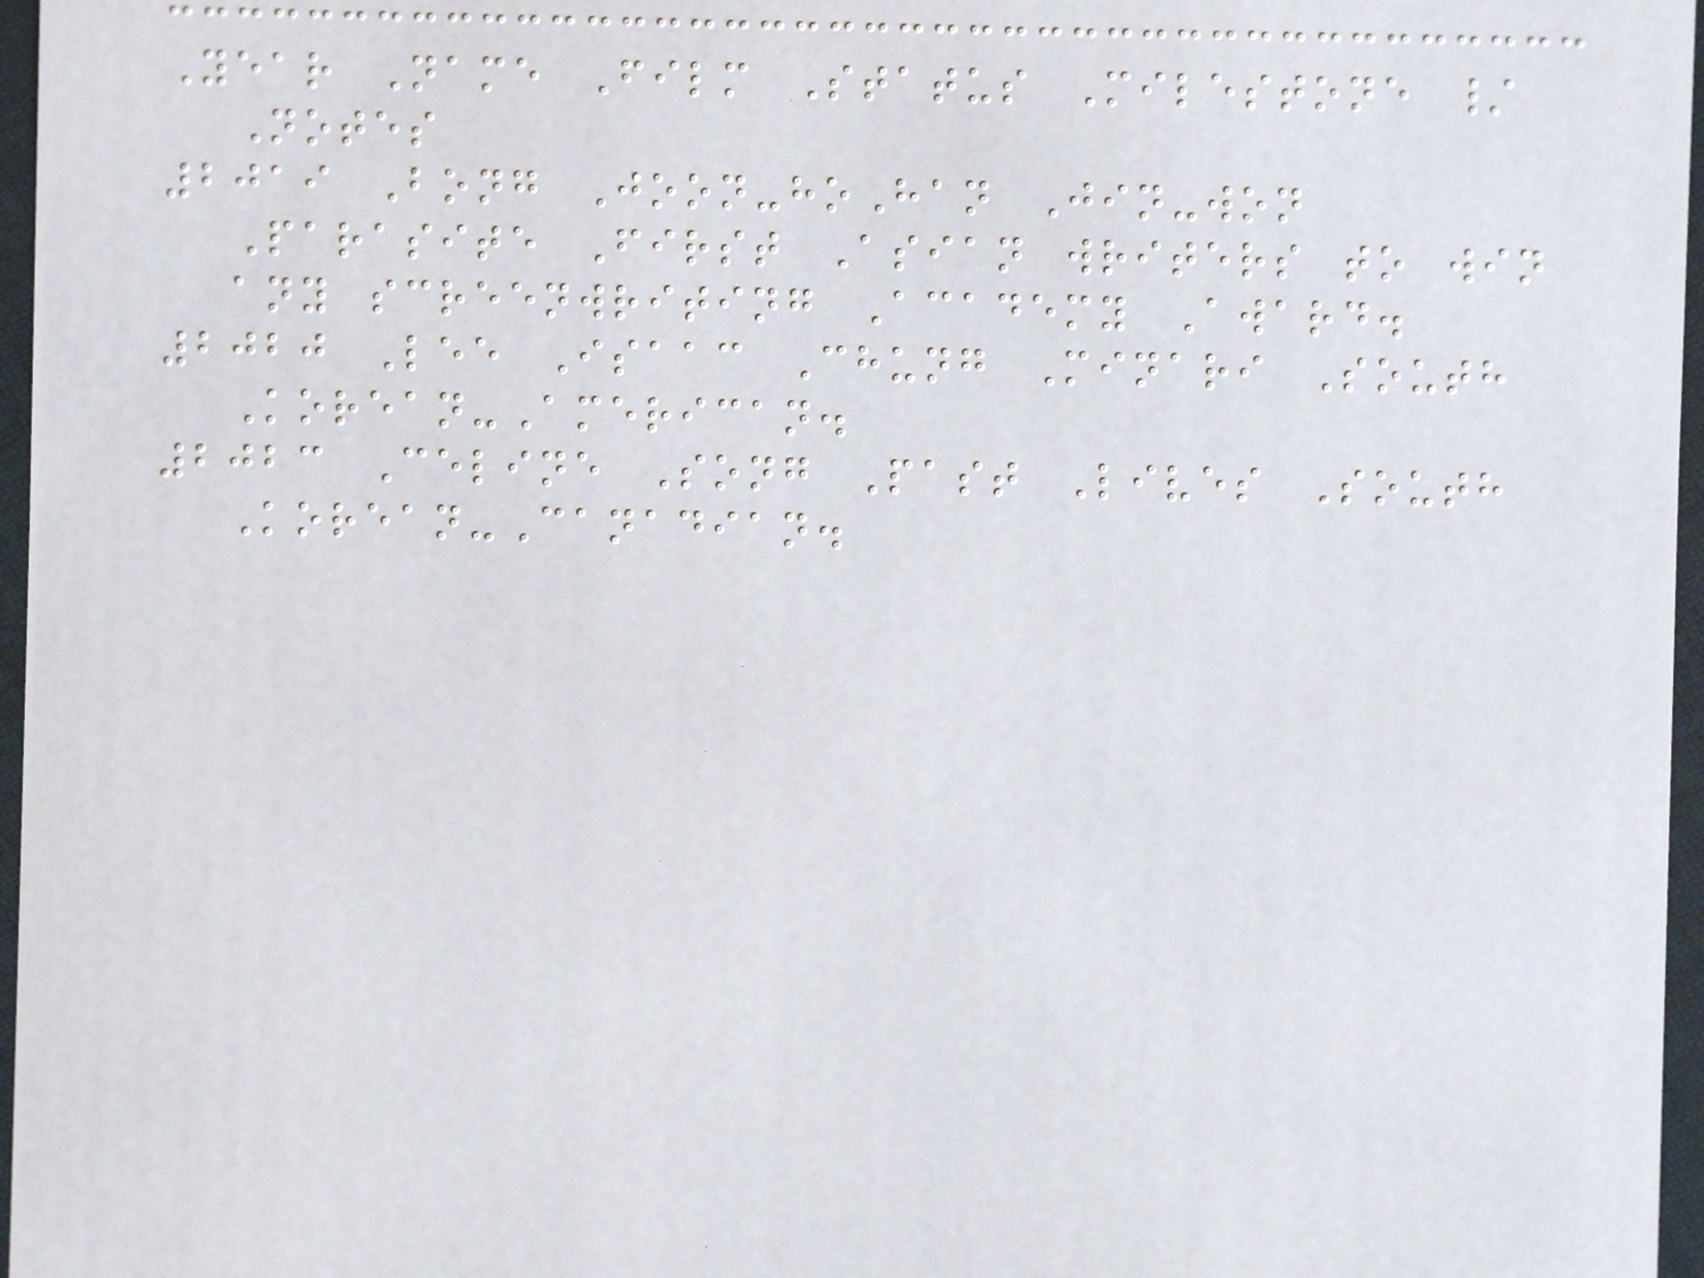Year Name Film Status Milestone /
Notes
2019 Bong Joon-hoHan Jin-won
Parasite First Asian writers to win
any screenwriting Academy Award.
2020 Lee Isaac Chung Minari South
Korean-American.
2023 Celine Song Past Lives South
Korean-Canadian.
